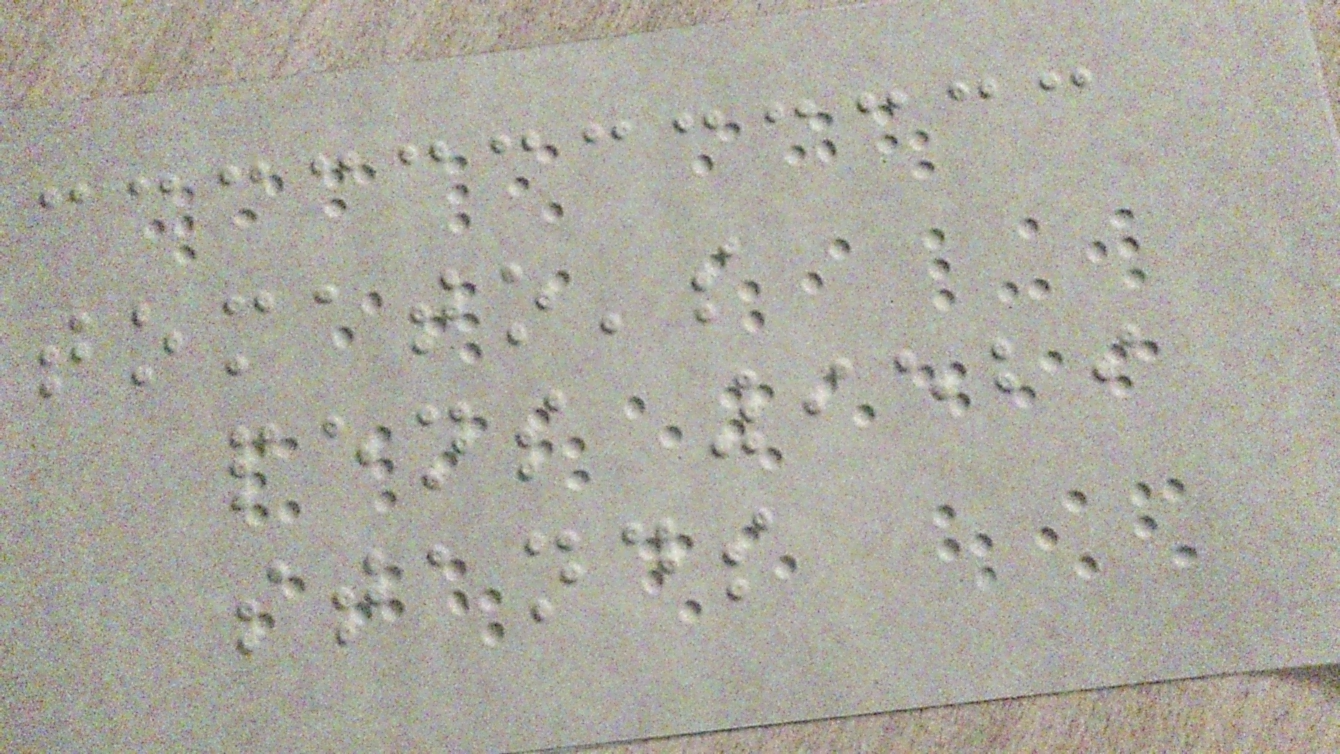tomato's
pens 9529
stands
